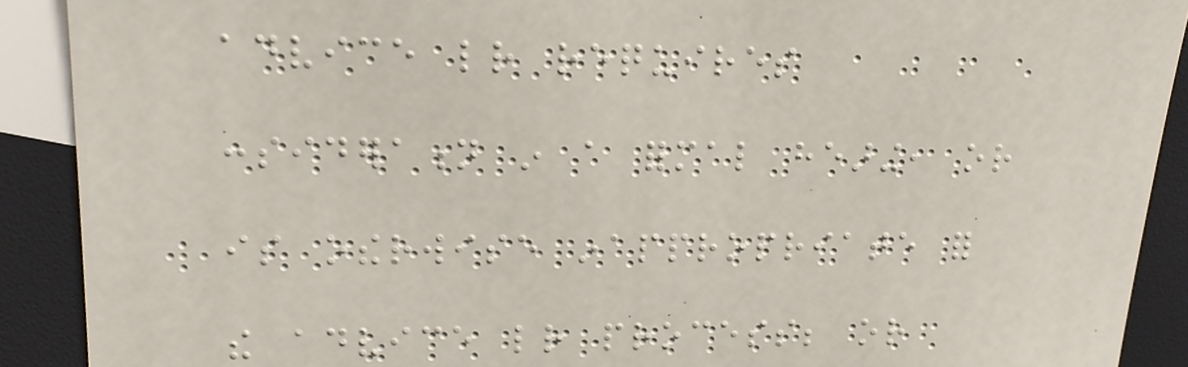advice letter requires
consideration in a formal hearing, or
is otherwise inappropriate for
the advice letter process; or
